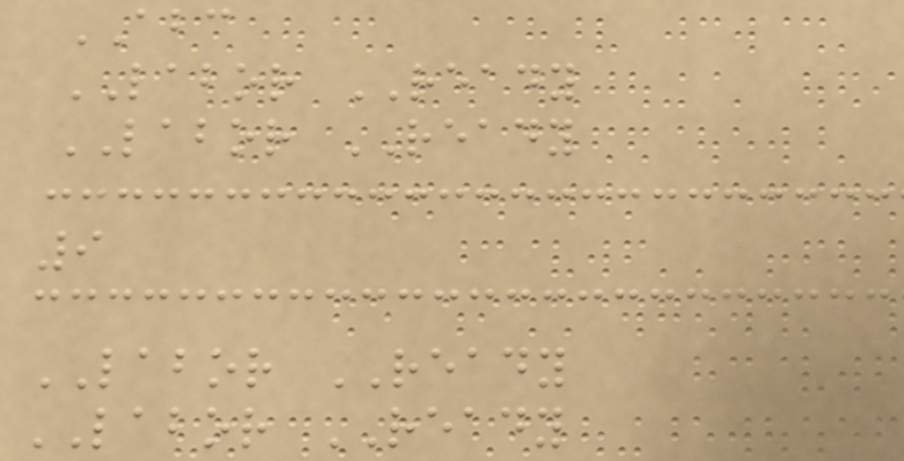ABC
LABOR READY
LABOR READY
9
LABOR READY
LABOR READY
